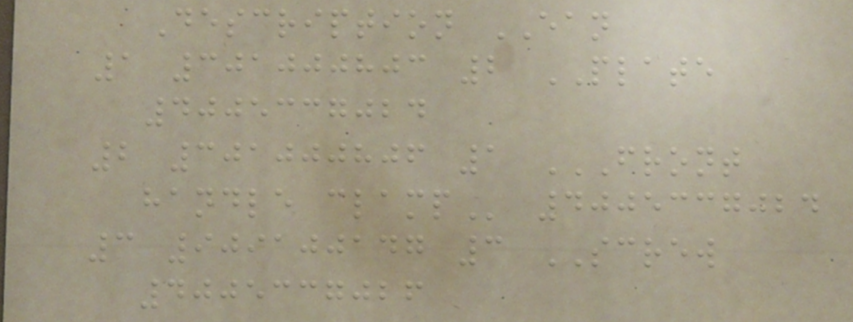Description EAN
1 301000803 2 PLATE
4005337024
2 301000806 1 FRONT
HANDLE CLAMP 4005337024
3 909100147 3 SCREW
4005337026
